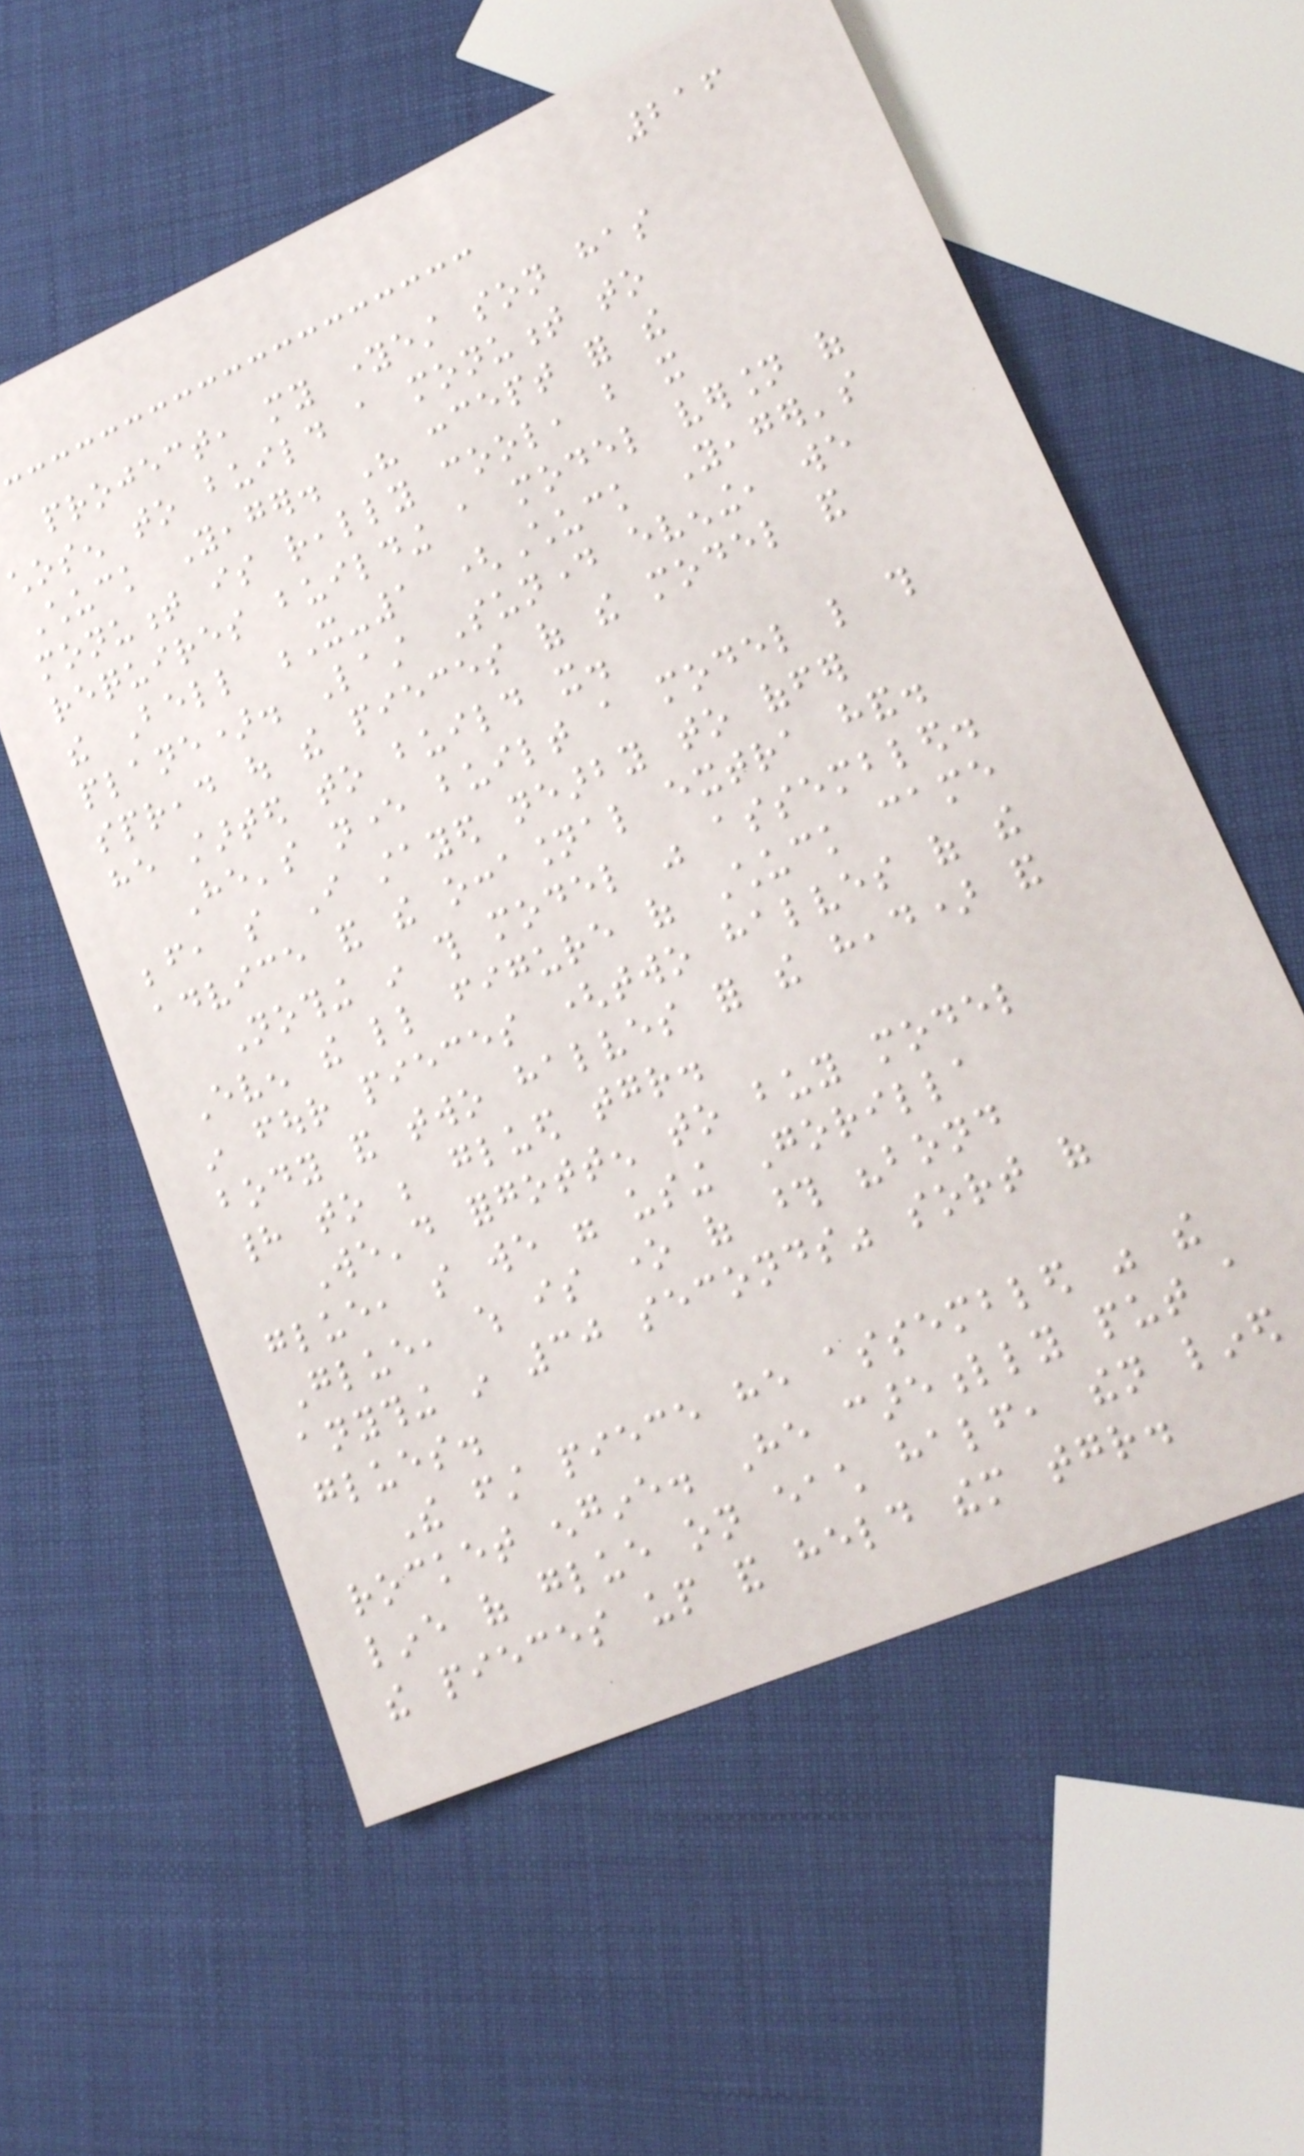216
project, my youngest son has
chosen to build a monument to
Chuck Yeager. His concept for the
monument is really cool, but it
requires building a model version of
the Bell X-1 (Chuck Yeager's
plane). Last Sunday evening, we
spread out the pieces of the model and
he started to build it.
He's never built a model like this
before, so I stayed nearby to offer
advice and the occasional extra hand.
Nothing in this model was assembled.
Even the little figure of Chuck came
in four pieces (two halves of the
body and two halves for the head) and
had to be glued together.
We'd forgotten to buy model
glue, so we were using Gorilla
Glue, which is one of those "bond
anything in 30 seconds" sort of
glues.
The first piece he assembled was the
rocket engine. He carefully put a
line of glue on each half, then lined
the pieces up and held them together.
